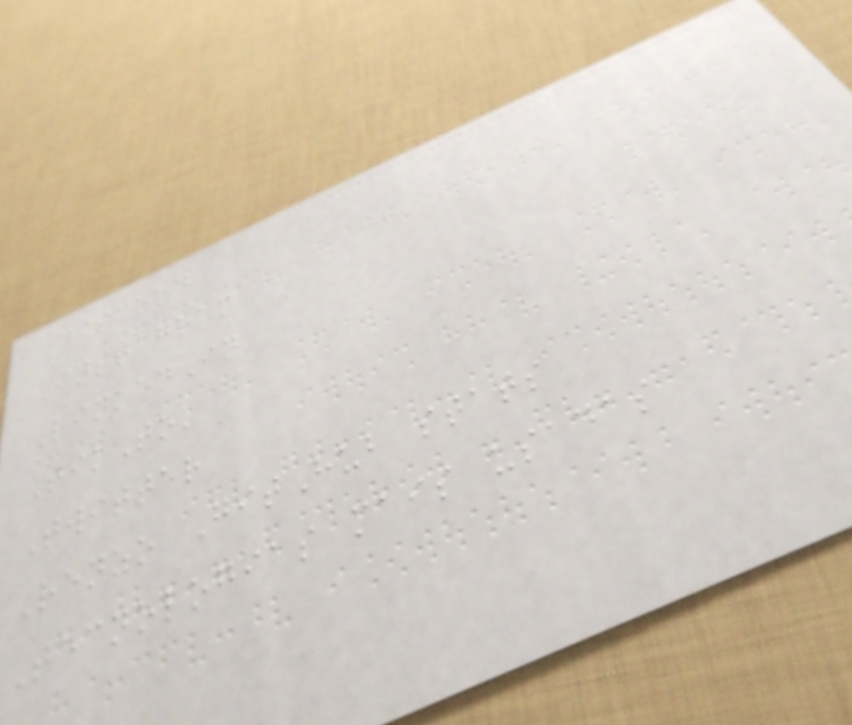Discord
Instagram
LinkedIn
TikTok
Twitter
Renzo GitHub stats
Tecnologias mais usadas
